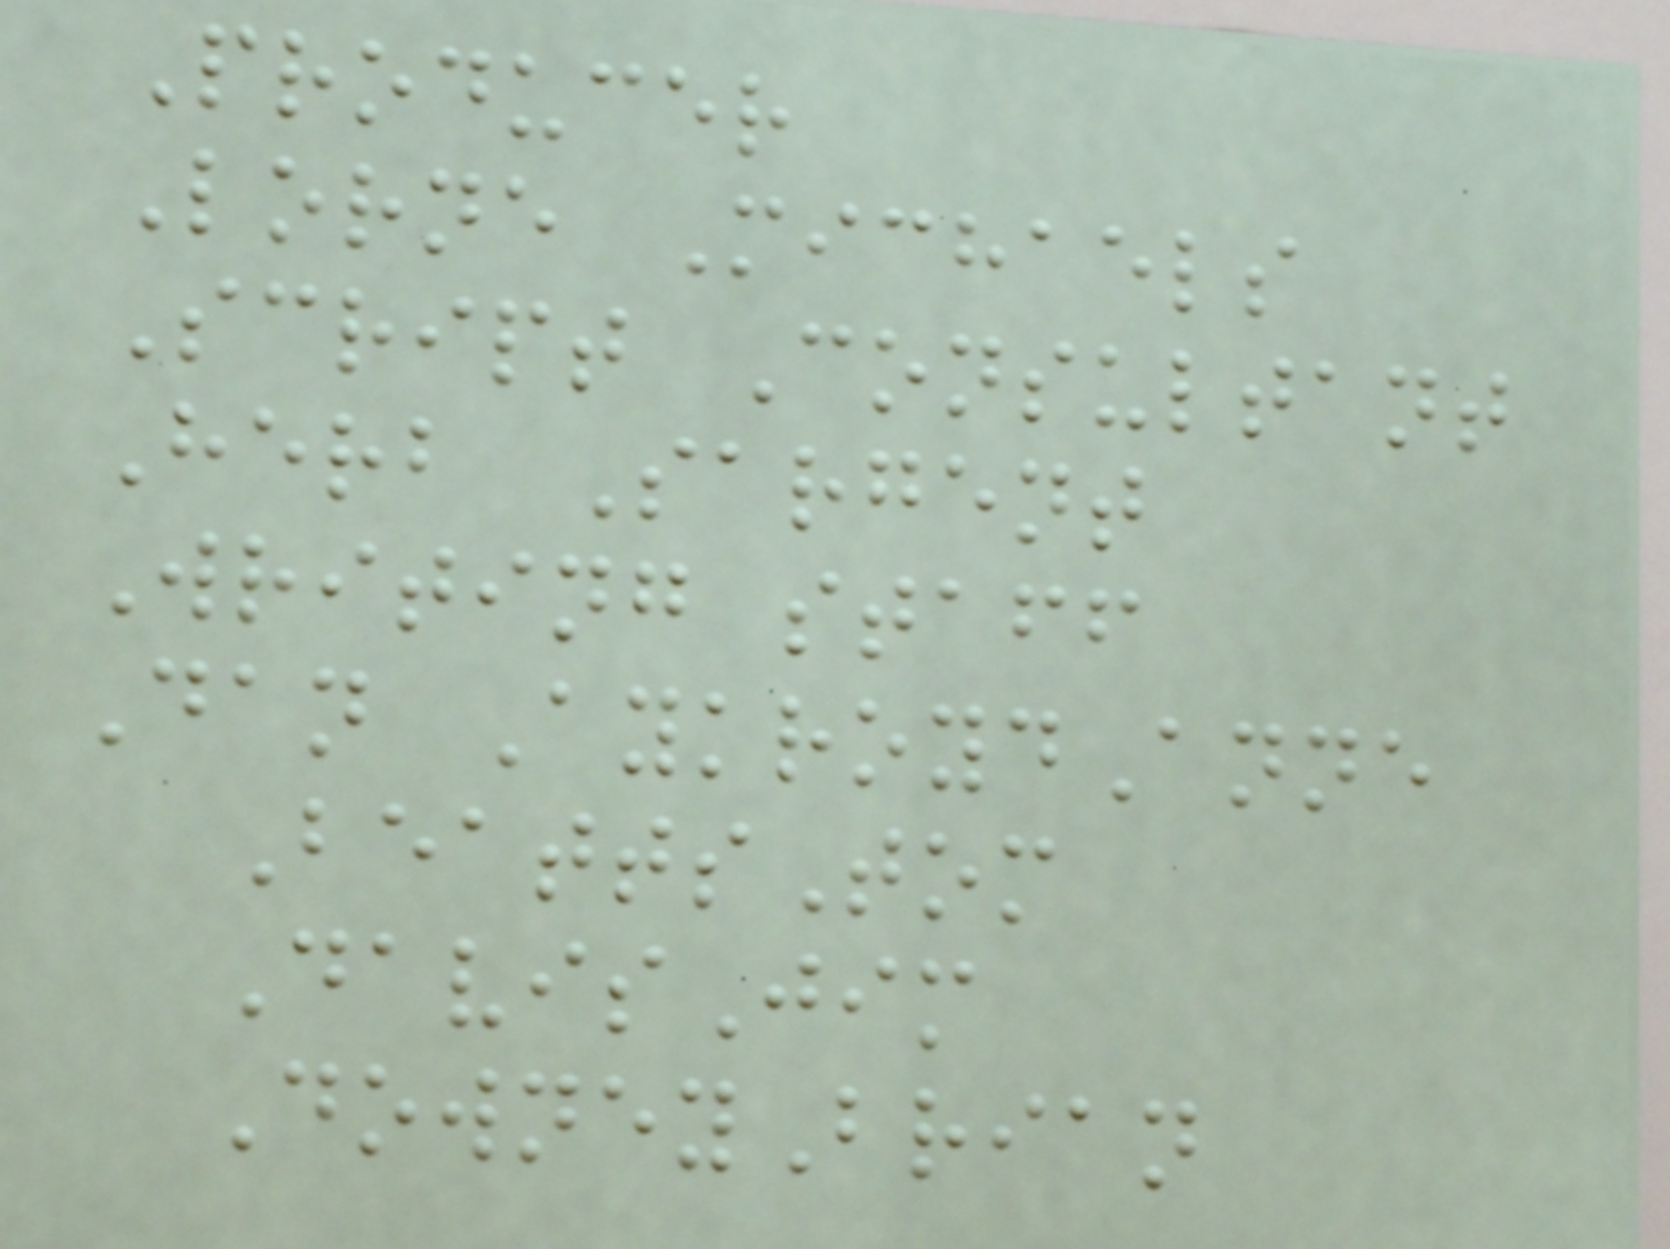Producer
Lorne Michaels
Script Consultant
Herb Sargent
Writing staff
Dan AykroydAnne
BeattsTom
DavisJim
DowneyBrian
